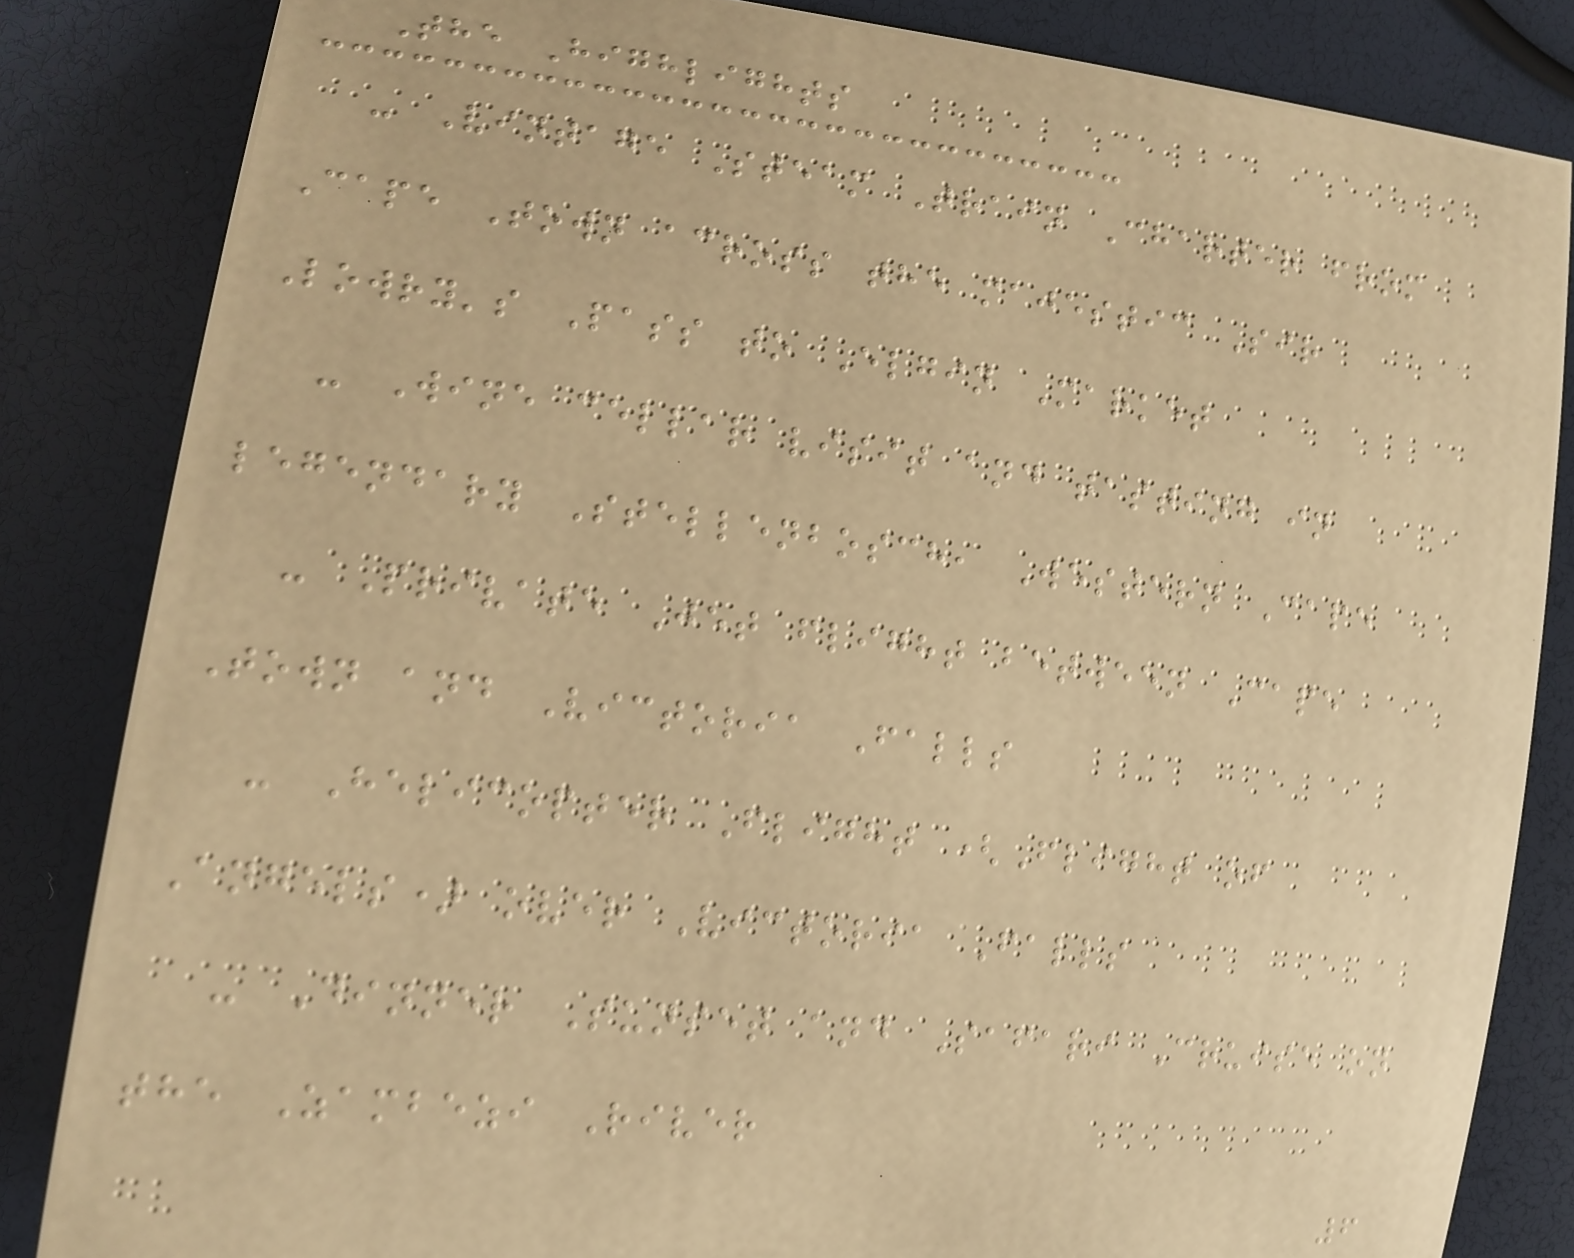The Highlights
- Vintage Steam Train Charter from
Cape Town across the majestic Sir
Lowry's Pass to Elgin Market
- Wine cellar visit and tasting in
legendary Stellenbosch, Western Cape
- Private Jet flight between Cape
Town and Victoria Falls
- Helicopter Flight (Flight of
Angels) over Victoria Falls
- Dinner Sunset and Safari Cruise on
the Zambezi River
6
